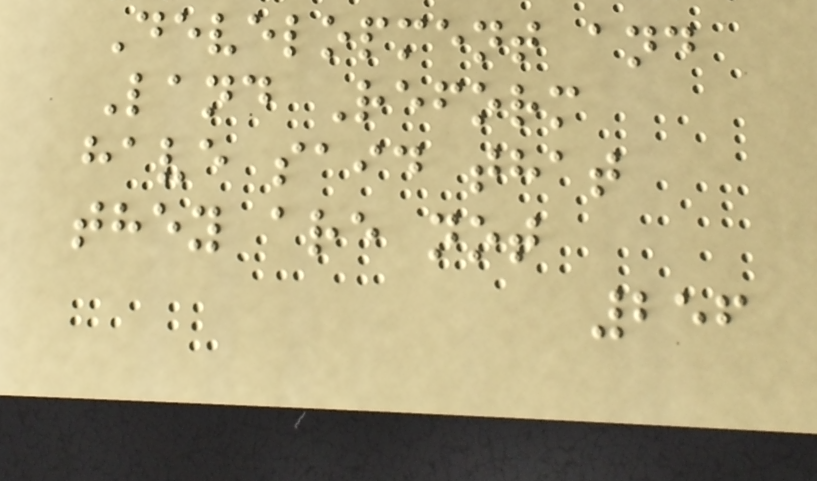Development and
Land Reform
have said that
they are not
256
